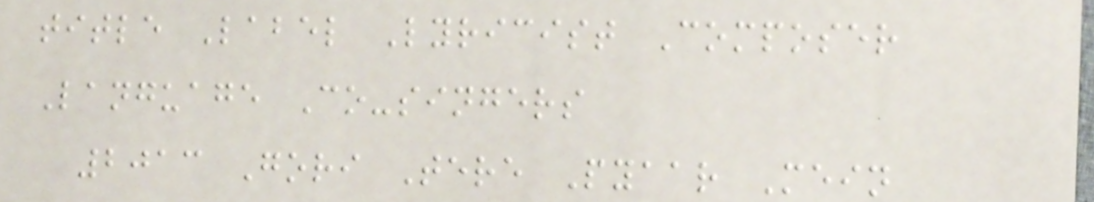title Label Lyricist Composer
Language Co-singers
2013 Gori Tere Pyaar Mein
